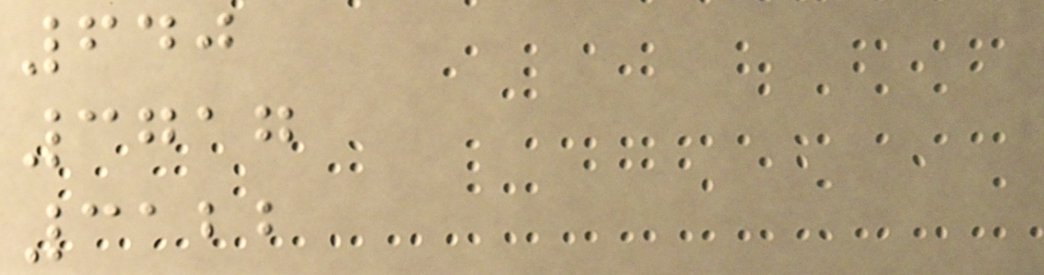640
3717
3122
